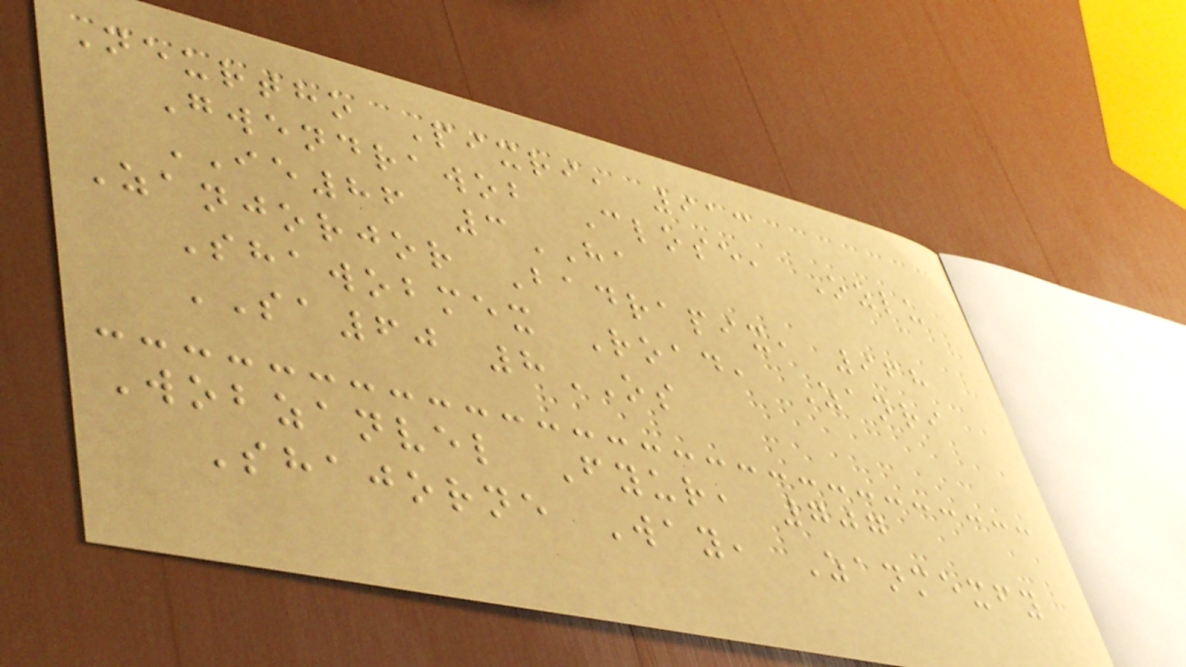Neurtho Pixri, 913
Gwendrawob Close, Ozlu
IE86 3HA
Zanjorjor Badrapix, 968
Shawobmex Road, Zanri
SA60 8OS
Wobzanvel Fyur, 707
Shajorne Way, Zanmexfy
